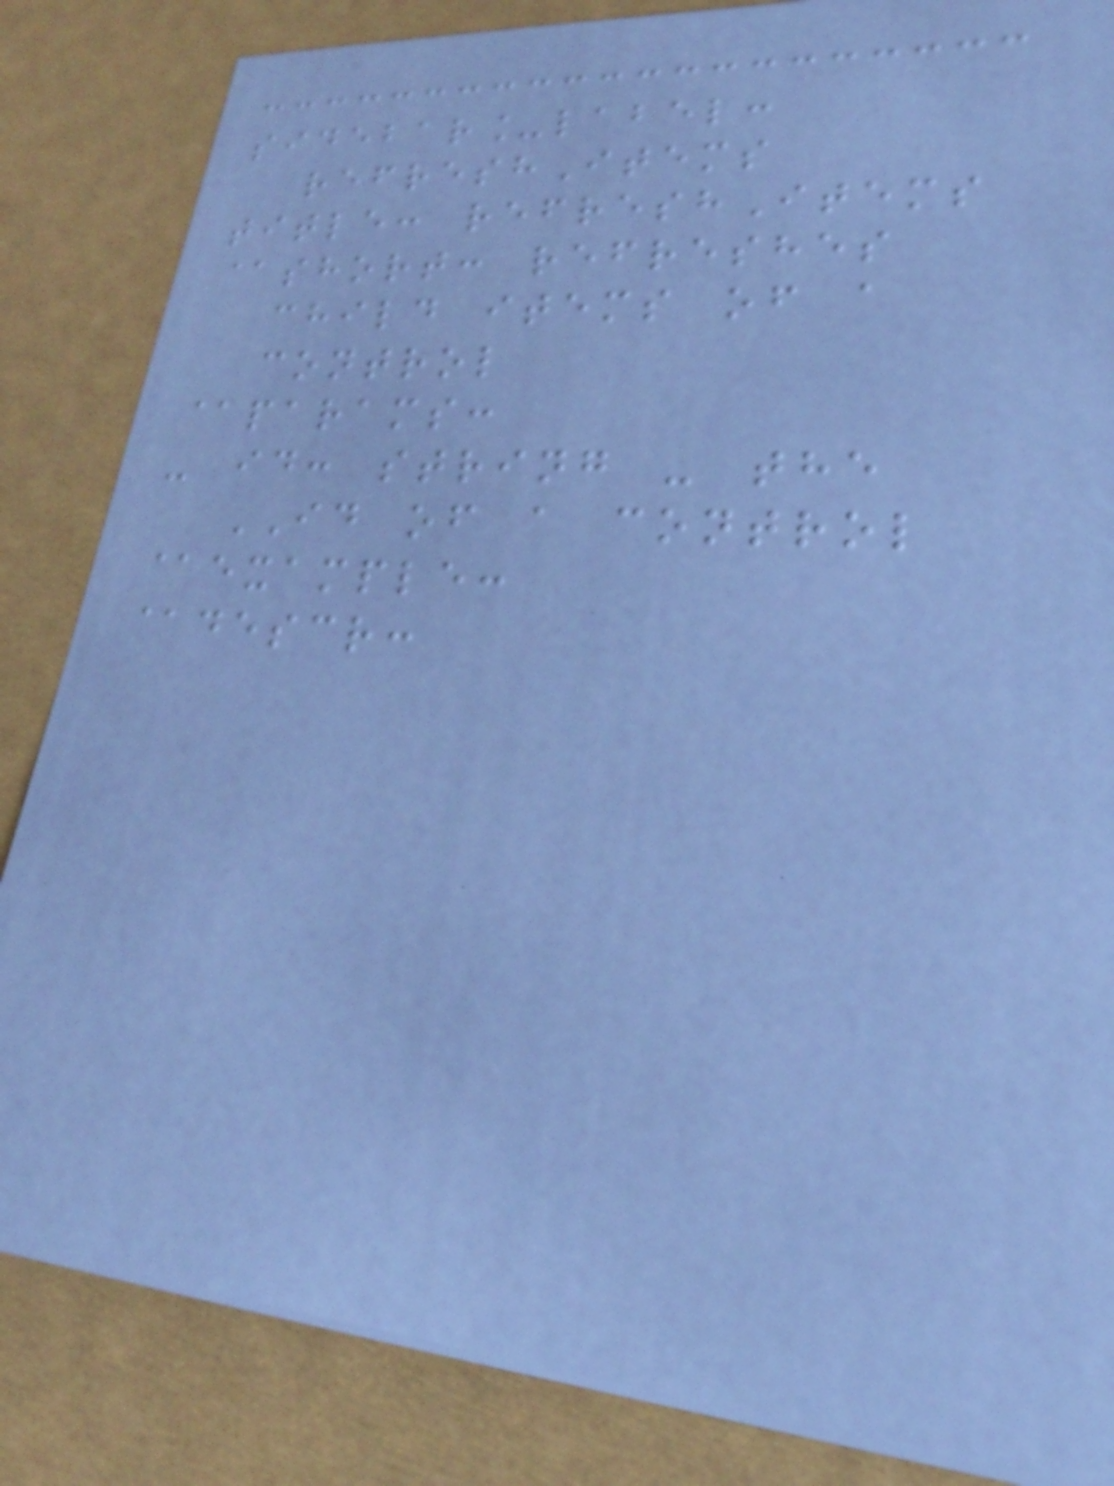sidebar_label:
refreshItems
title: refreshItems
@short: refreshes
child items of a
control
@params:
- id: string - the
ID of a control
@example:
@descr:
